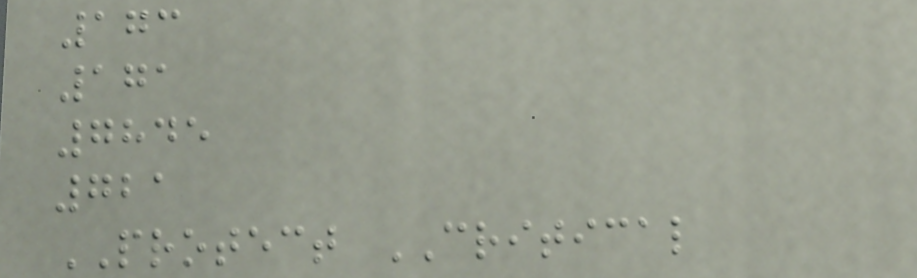173
171
7845
721
PROTECT CRITICAL
